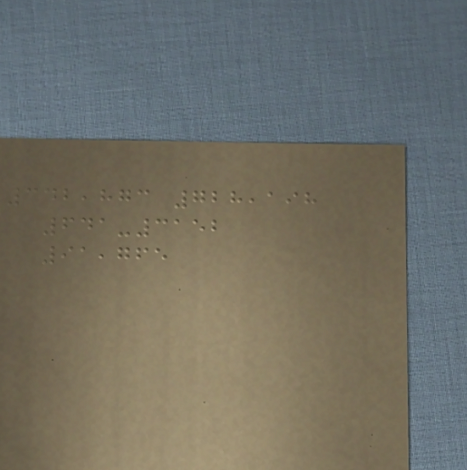342,873 728,198
641-3152
91,765
